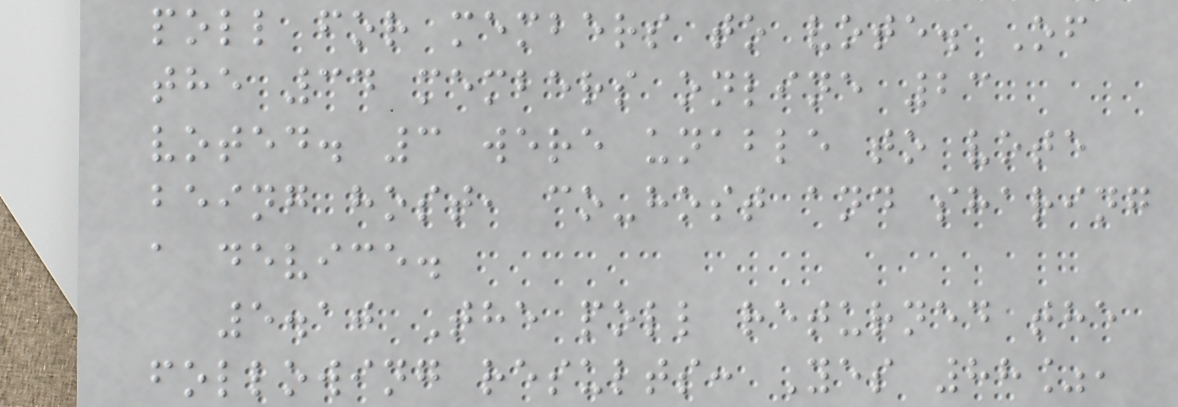poll for members to vote. Of
the 34 members online 23
voted. 3 were unable to vote
being host, co-host and sharing
a device.
5.10 The poll returned the
following results: Yes 88%,
